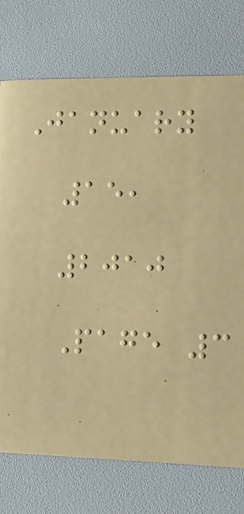January
15,
2010
Page 3
